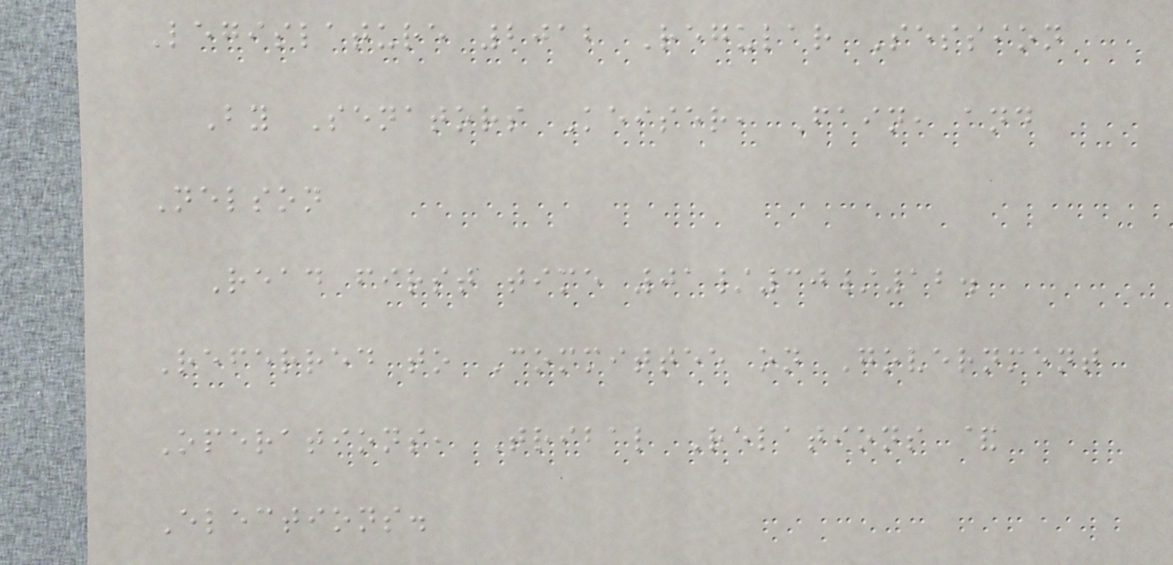Legislature 2012 Regular Session
By Senators Keiser, Fain, and
Nelson
Read first time 01/30/12.
Referred to Committee on Government
Operations, Tribal Relations &
Elections.
